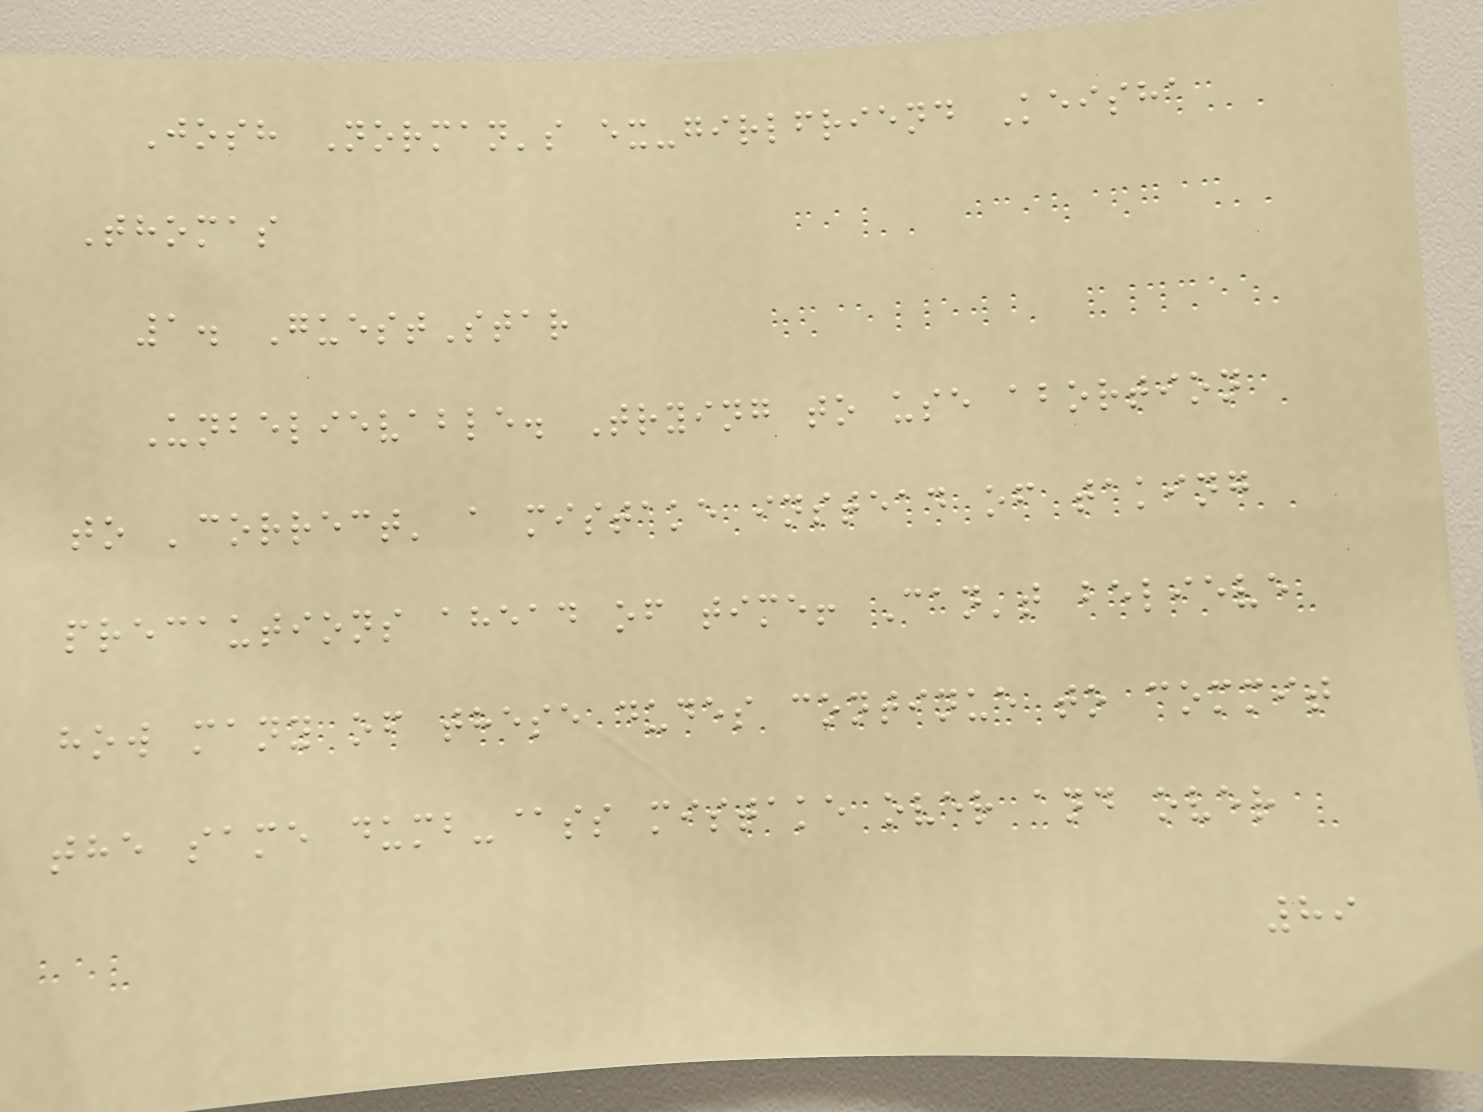Josh Norman's ex-girlfriend Keisha
Thomas
1. GuestStar
Unbelievable. Trying to use abortion
to 'correct' a mistake instead of taking
precautions ahead of time! Can't believe
how many of these dudes continue to commit
the same dumb-@ss mistake over and over
89
